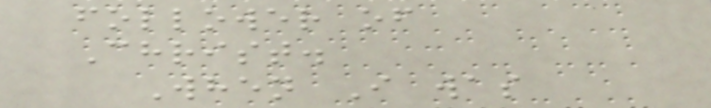follower of
Christ.
When I was
